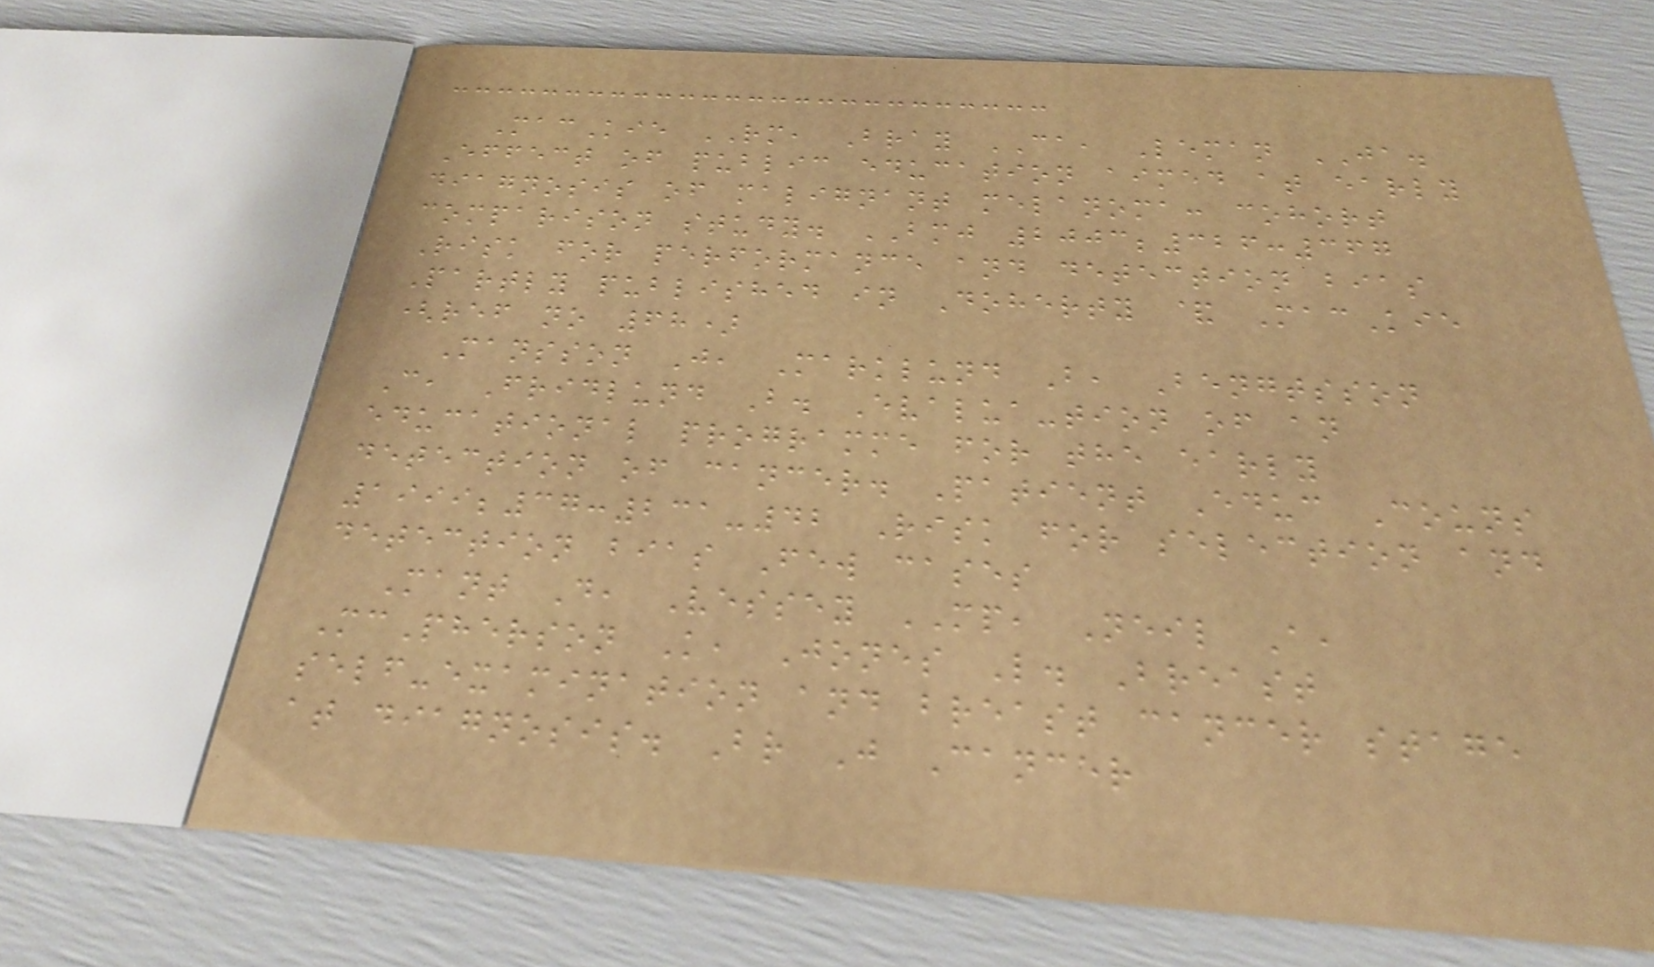MacKie RM, Bray CA, Leman JA.
Effect of public education aimed at early
diagnosis of malignant melanoma: cohort
comparison study. BMJ 2003;326:367
Risk for performance and detection bias
Partly published in Doherty & MacKie
(ref no 68)
Mansson J, Marklund B, Bengtsson
C, Fridlund B. Evalua-tion of an
educational programme for the early
detection of cancer. Patient Educ Couns
1999;37:231-42 Risk for selection and
detection bias Few cases
Mant D, Vessey MP, Neil A,
McPherson K, Jones L. Breast
self-examination and breast cancer stage
at diagnosis. Br J Cancer
